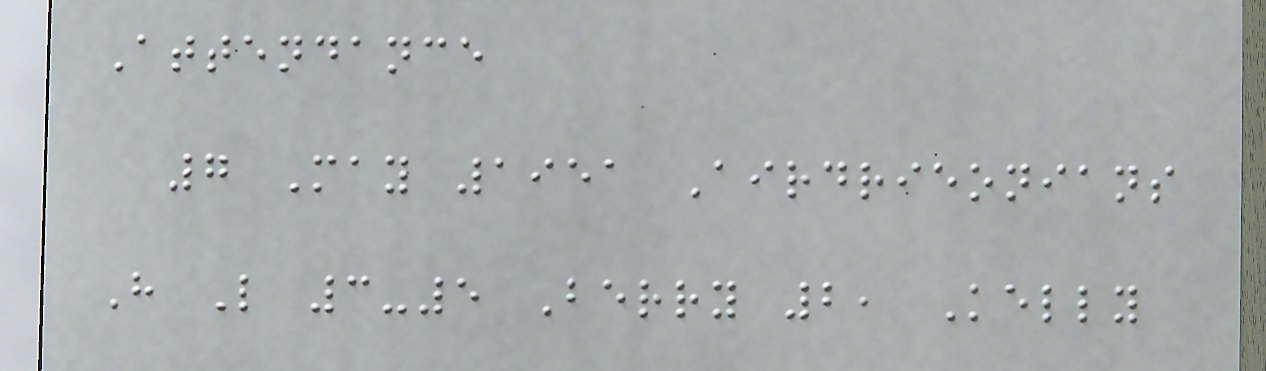Attendance
7 May 1951 Airdrieonians
H L 3-5 Berry 2, Kelly
